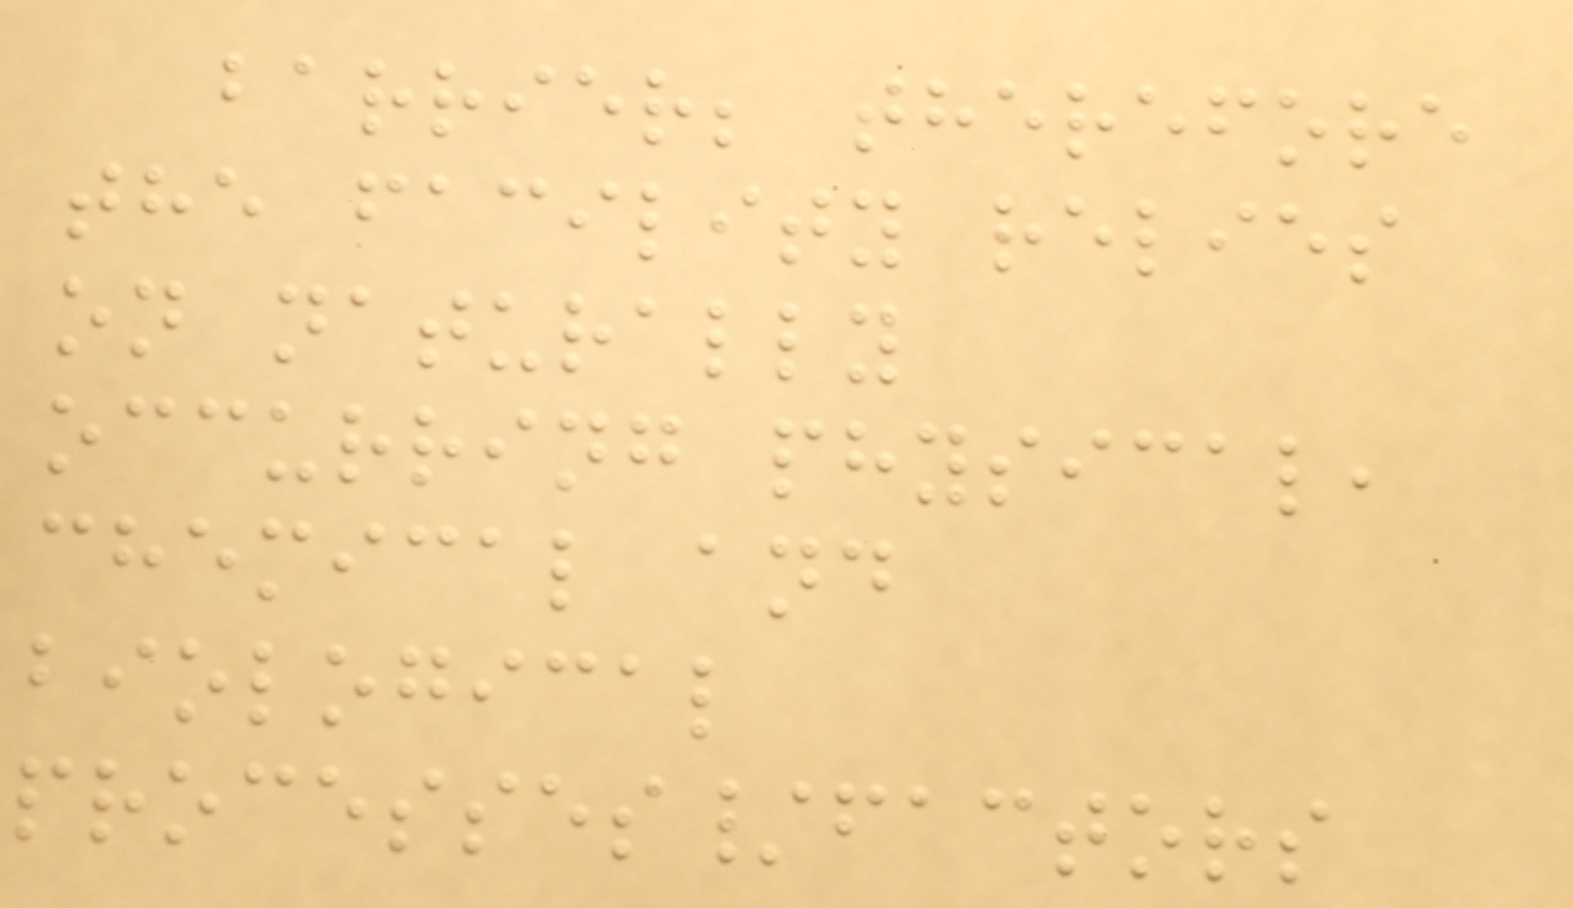barrier; therefore
the facility relies
on naturally
occurring physical,
chemical and
biological
processes/factors
